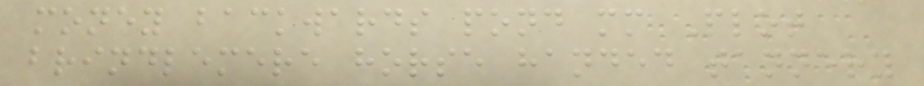money backwards pond mm Plot
brindlemere horse handed tannery
